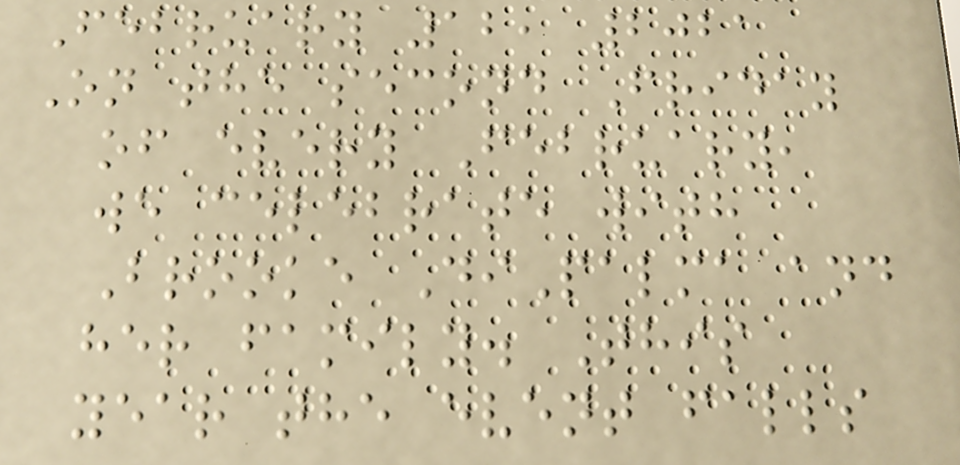February 12, 2021
On the second Friday
of every February,
we celebrate with
Brooke DiPalma and
her family. This
year the event falls
